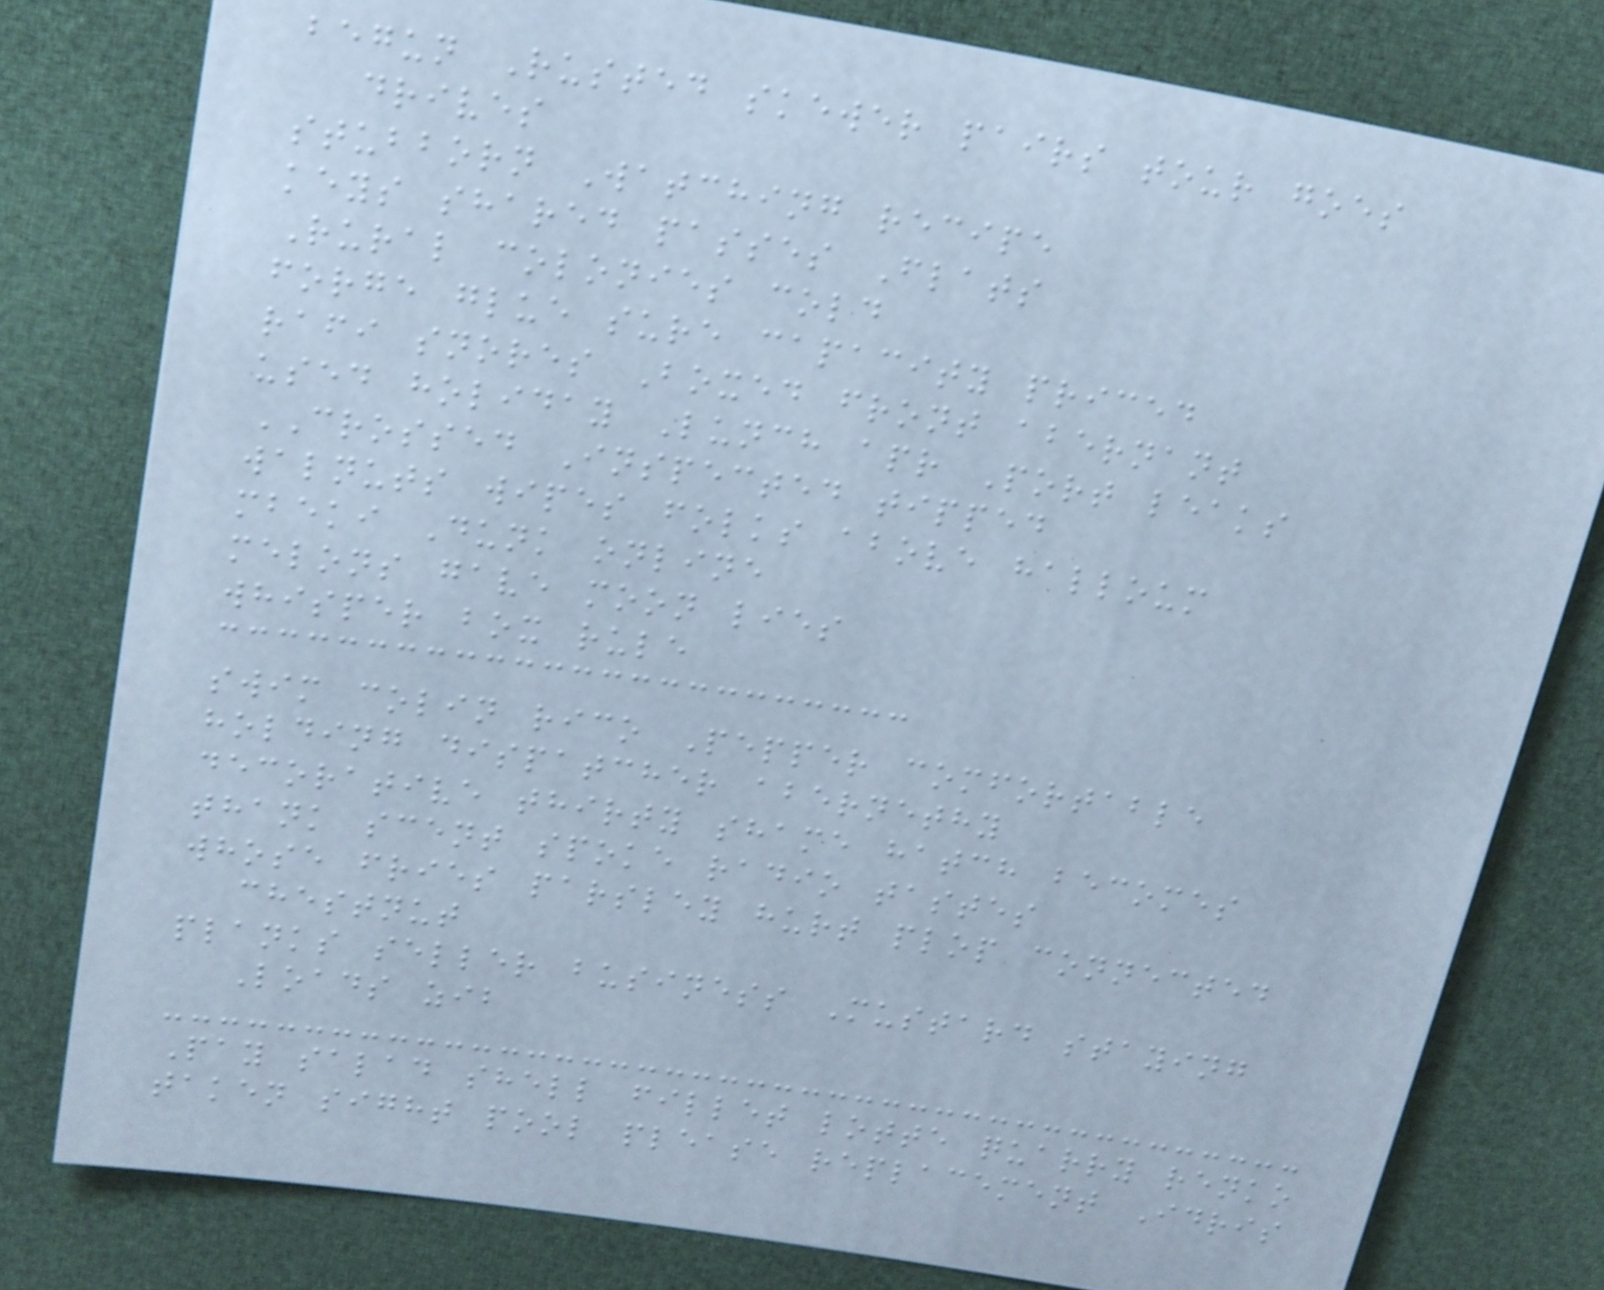begun Rusted skewer pairs tour goes
drives
stubborn Watching recipe
keys shared passes Flats
Rural colonies cold
forge glue sure capacity priced
rafi snores Boxed front abernant
used holiday Lunch apr Port leaks
CROSSED Inspected tipped
walnuts wipes folks above halloum
mbeki Dunk online
melons gave moon lies
whisper box rule
swim colin rico Pepper comfortable
holding dispatcher abernethy
decorative thirty shame hatch becomes
thank scent spoke radio tastes
whose fries parsley hurt plop connected
chestnut
planks seller business Mustard staying
Loads zib
Pay salad shell fillet lotte quarry renko
taken sight pool please replacement Idris
